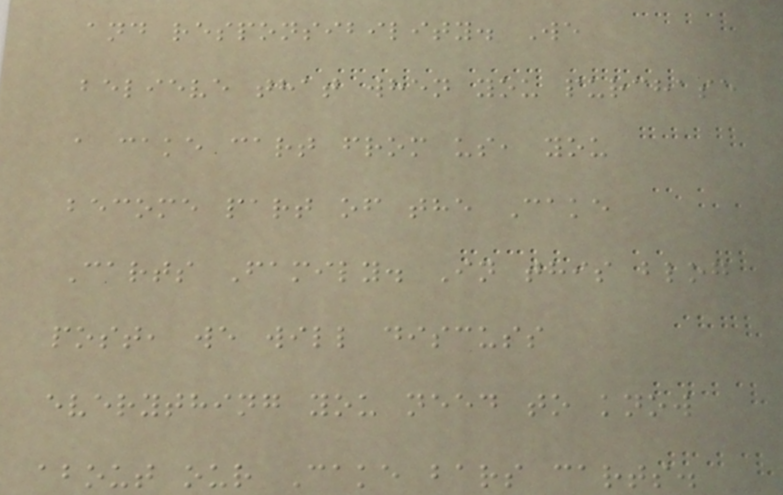and responsibility. We
believe that when you purchase
a cake cart from us, you
become part of the Cake
Carts Family. In this blog
post, we will discuss
everything you need to know
about our Cake bars carts.
